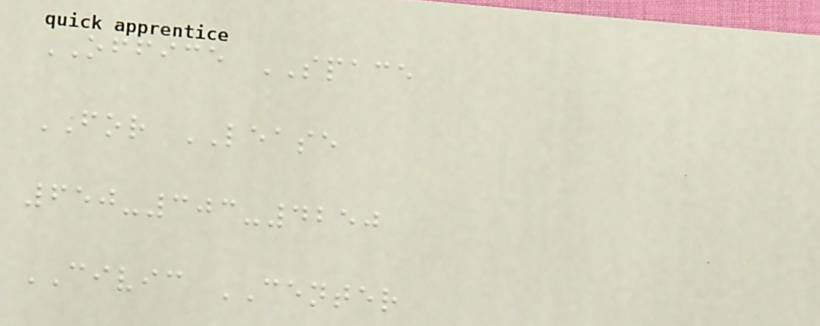OFFICE SPACE
FOR LEASE
650-303-4250
CIVIC CENTER
